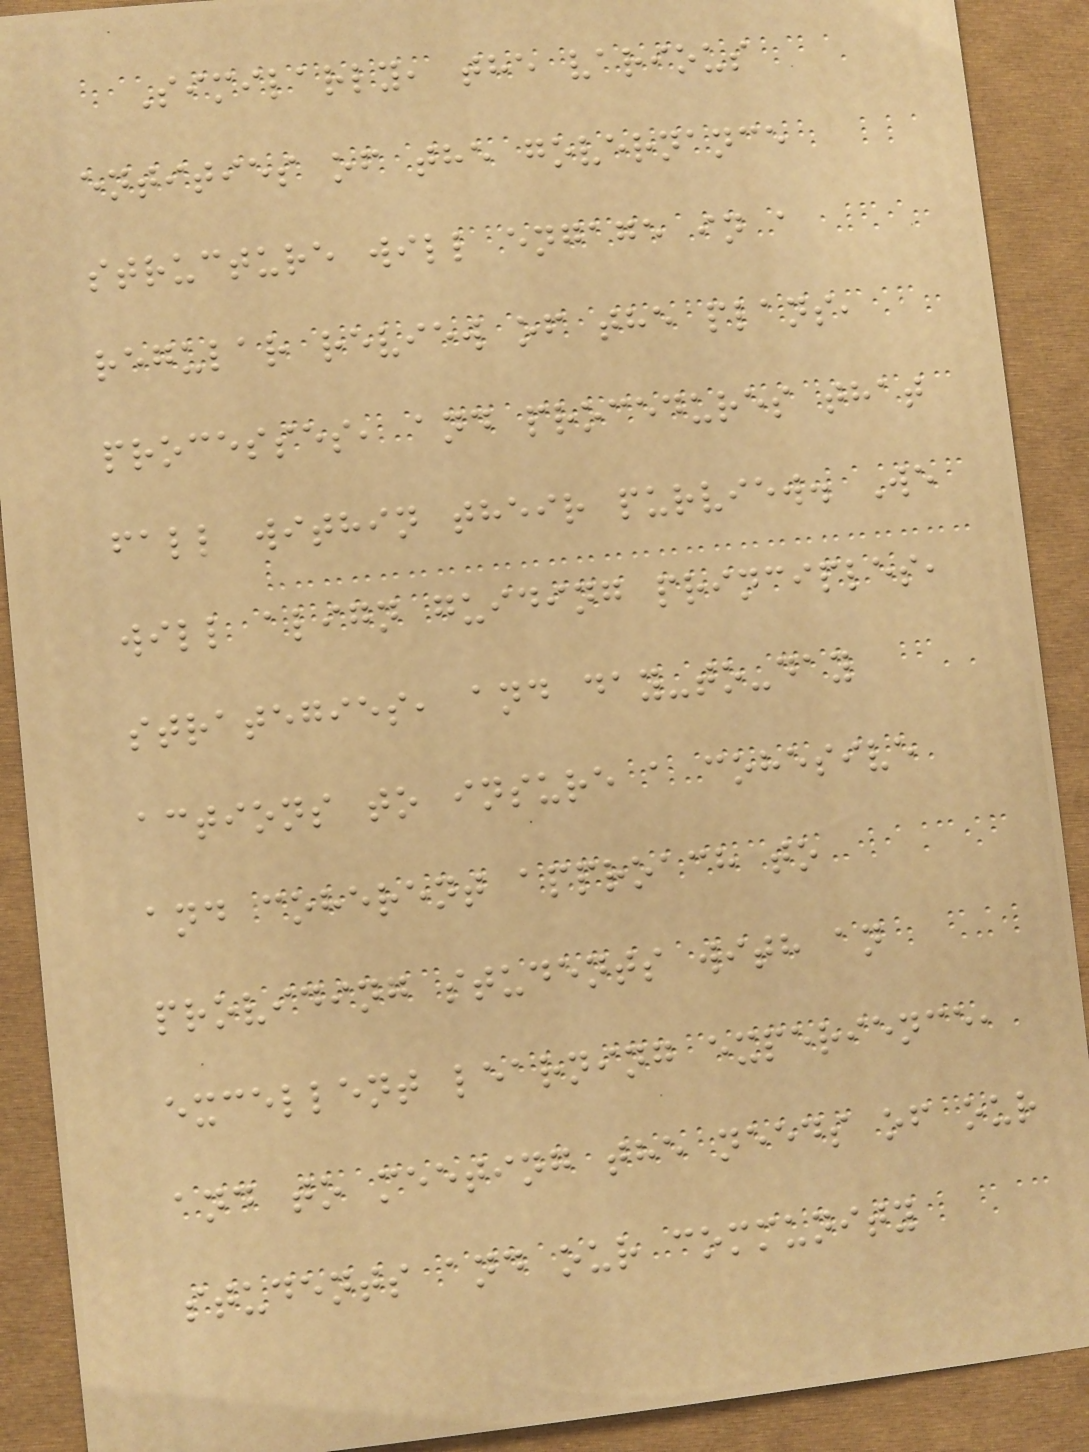Similarly, the various
entities of the governance
structure will engage in a
regular review of the plans,
processes, and procedures that
fall within their purview. We
will align guiding principles,
strategies, and day-to-day
actions to insure a cohesive
and coherent approach to
providing students with an
excellent learning experience,
and to meeting the needs of our
students and our community
